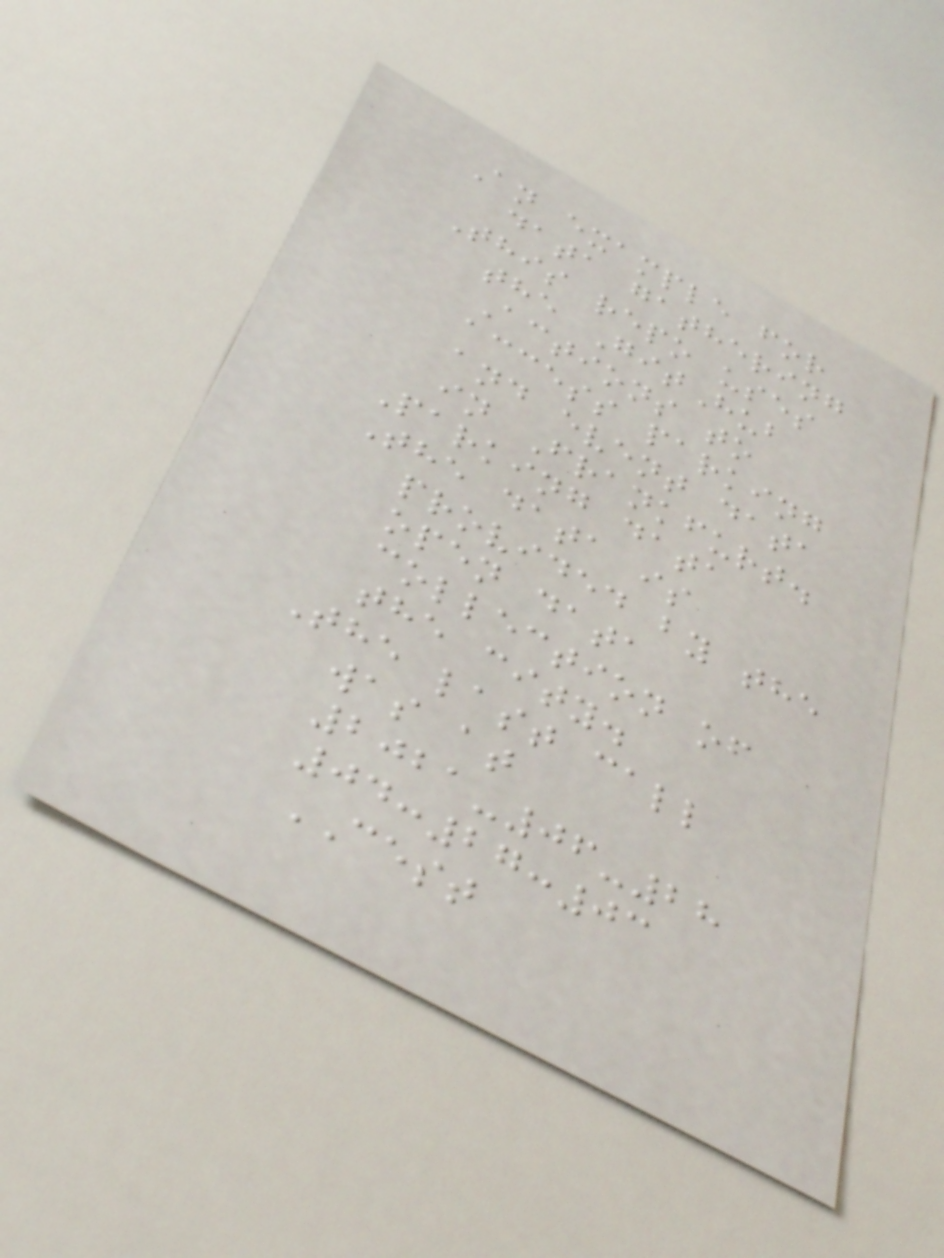An example for
data gathering
This repo uses
the GitHub
Actions to
access parking
and event data
in Frankfurt.
Parking data
The data is
provided by the
open data
collection of
the city.
The last call
was at
2021-06-28
04:27:03
CEST
